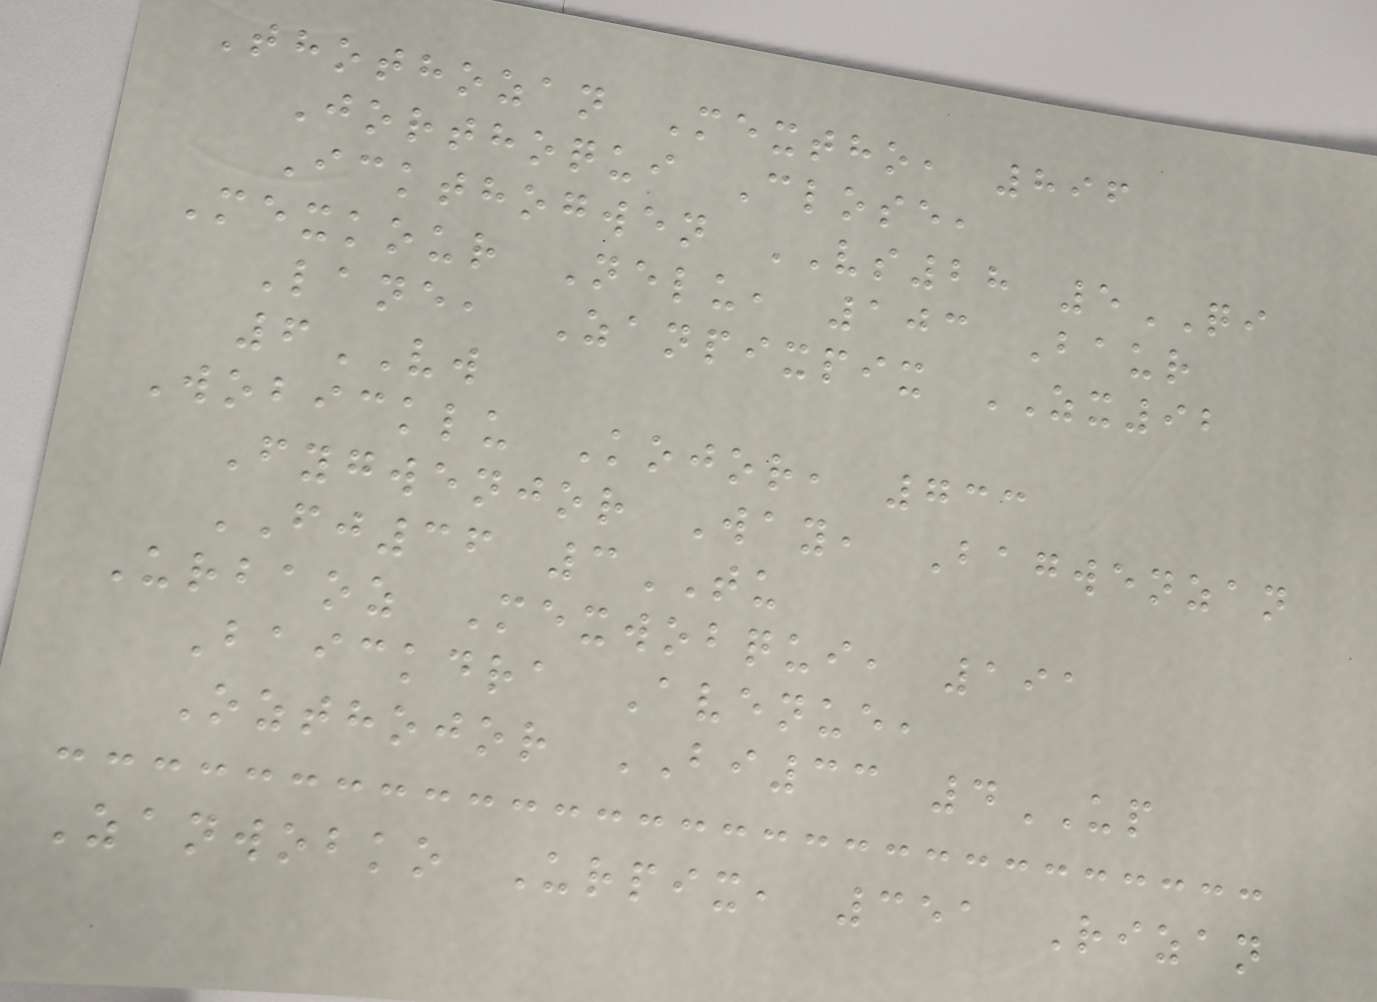Thothozan Mextho, 896
Jorthoqui Close,
Ickthogwen VS28 5QI
Mexkour Nelu, 103 Baur
Lane, Zanpixpix ZX92
6VW
Wobicklu Kojor, 733
Fygwenjor Way, Bagwenzan
FJ36 3TU
Urbaoz Mexwobqui, 191
Baickdra Avenue,
Ozthojor BI33 4UP
Zanwobko Urpix, 351 Rizan
